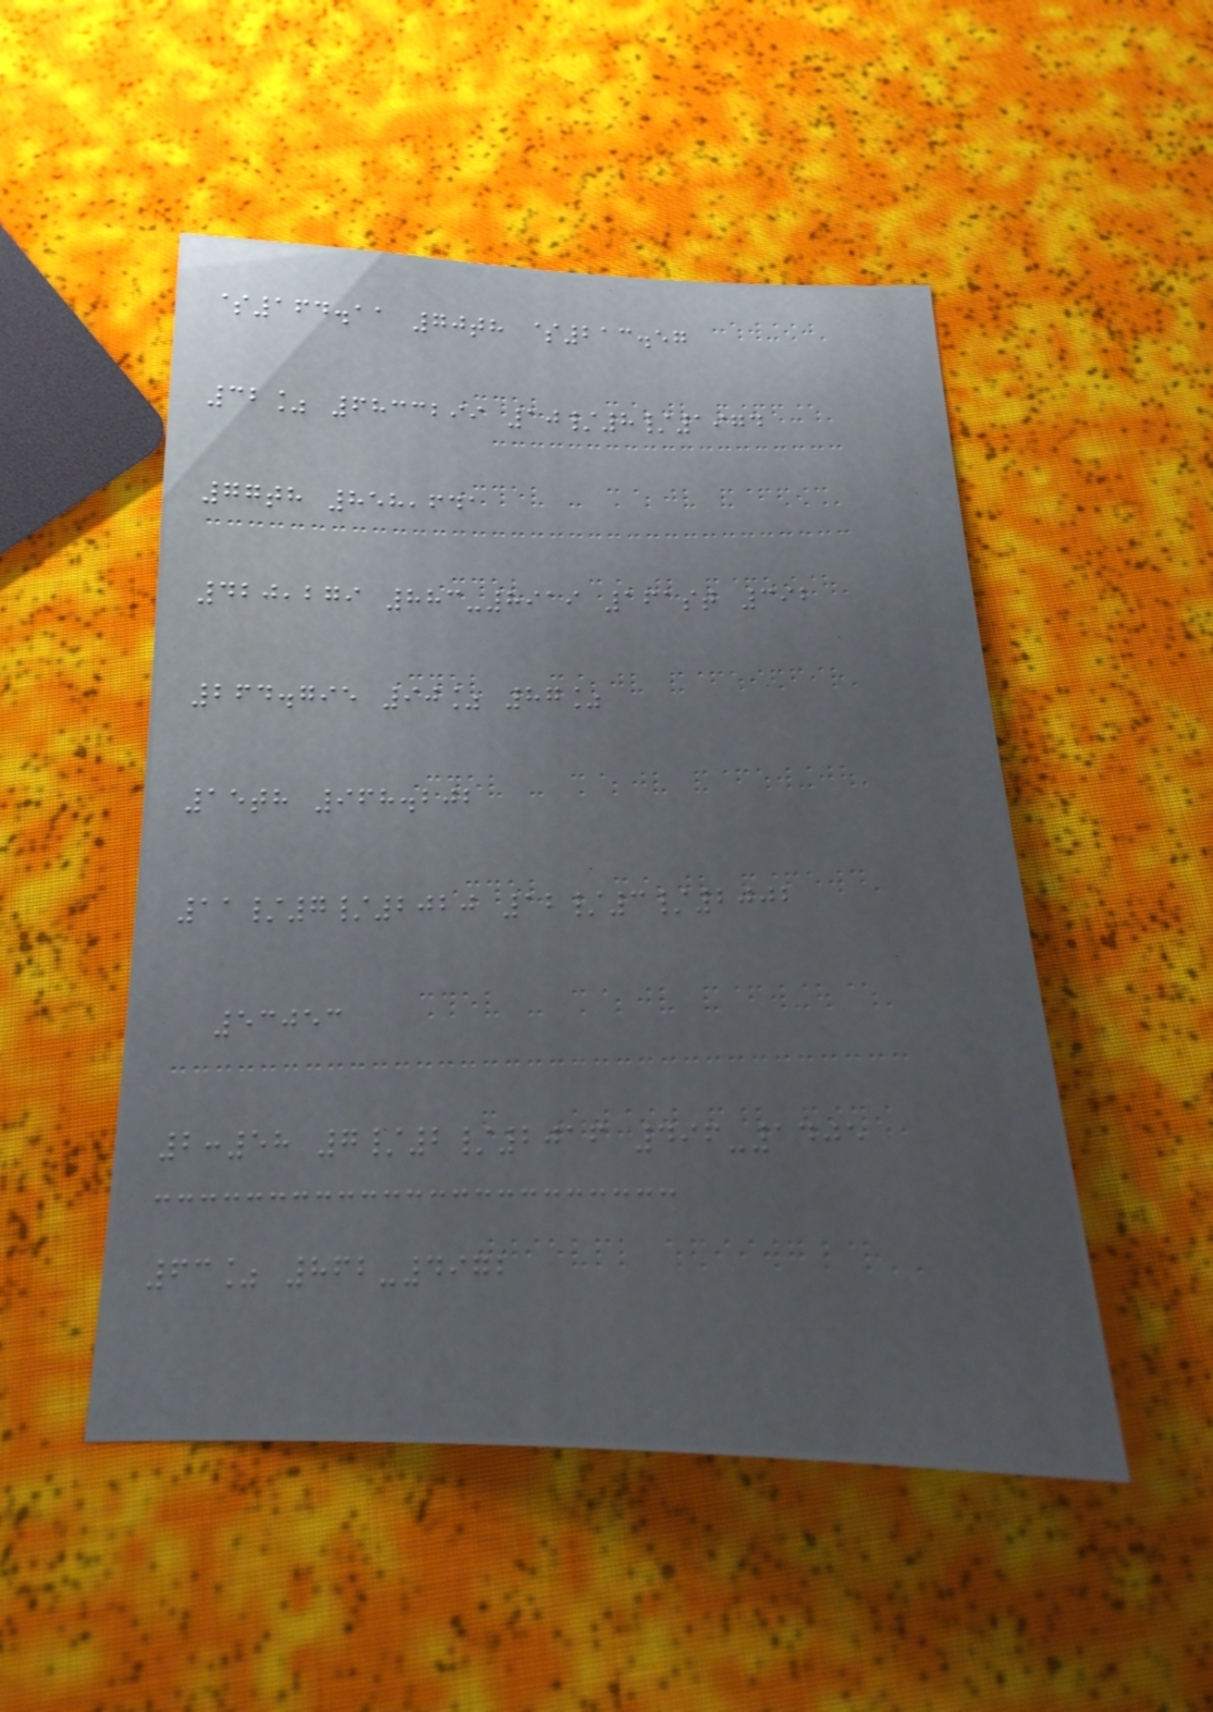$164.11 70th $213.57
32% 6833299 10/8/1974
77th 858,641
420,279 883-8919 161st 392
264.795 90% 87%
15th 968.202
11/7/2020 12/3/2002
53053
2:58 7/2/2016 496-1405
63% 862-4972
